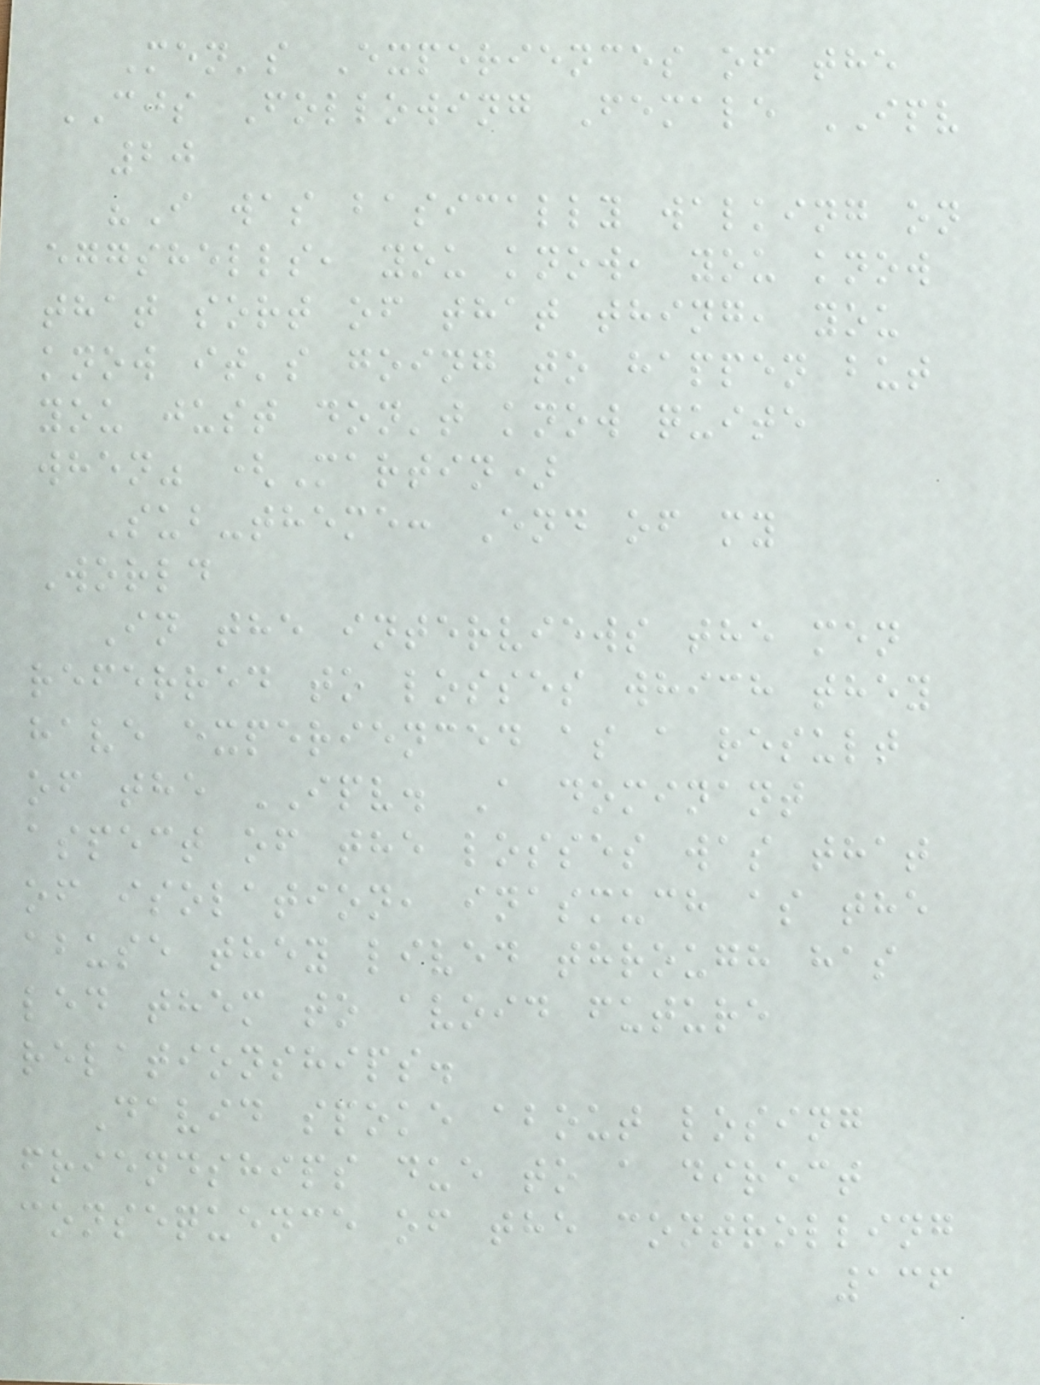Men's Experiences of the
CJS Following Female IPV
20
"I was basically walking on
eggshells, you know, you know
that sort of that thing, you
know it's going to happen but
you just don't know quite
when" (Martin)
Sub-theme: End of my
World
In the interviews the men
referred to losses which they
have experienced as a result
of the IPV. A dominant
aspect of the losses was that
of isolation, inasmuch as the
abuse they lived through has
led them to avoid future
relationships.
David spoke about losing
friendships due to a direct
consequence of the controlling
136
